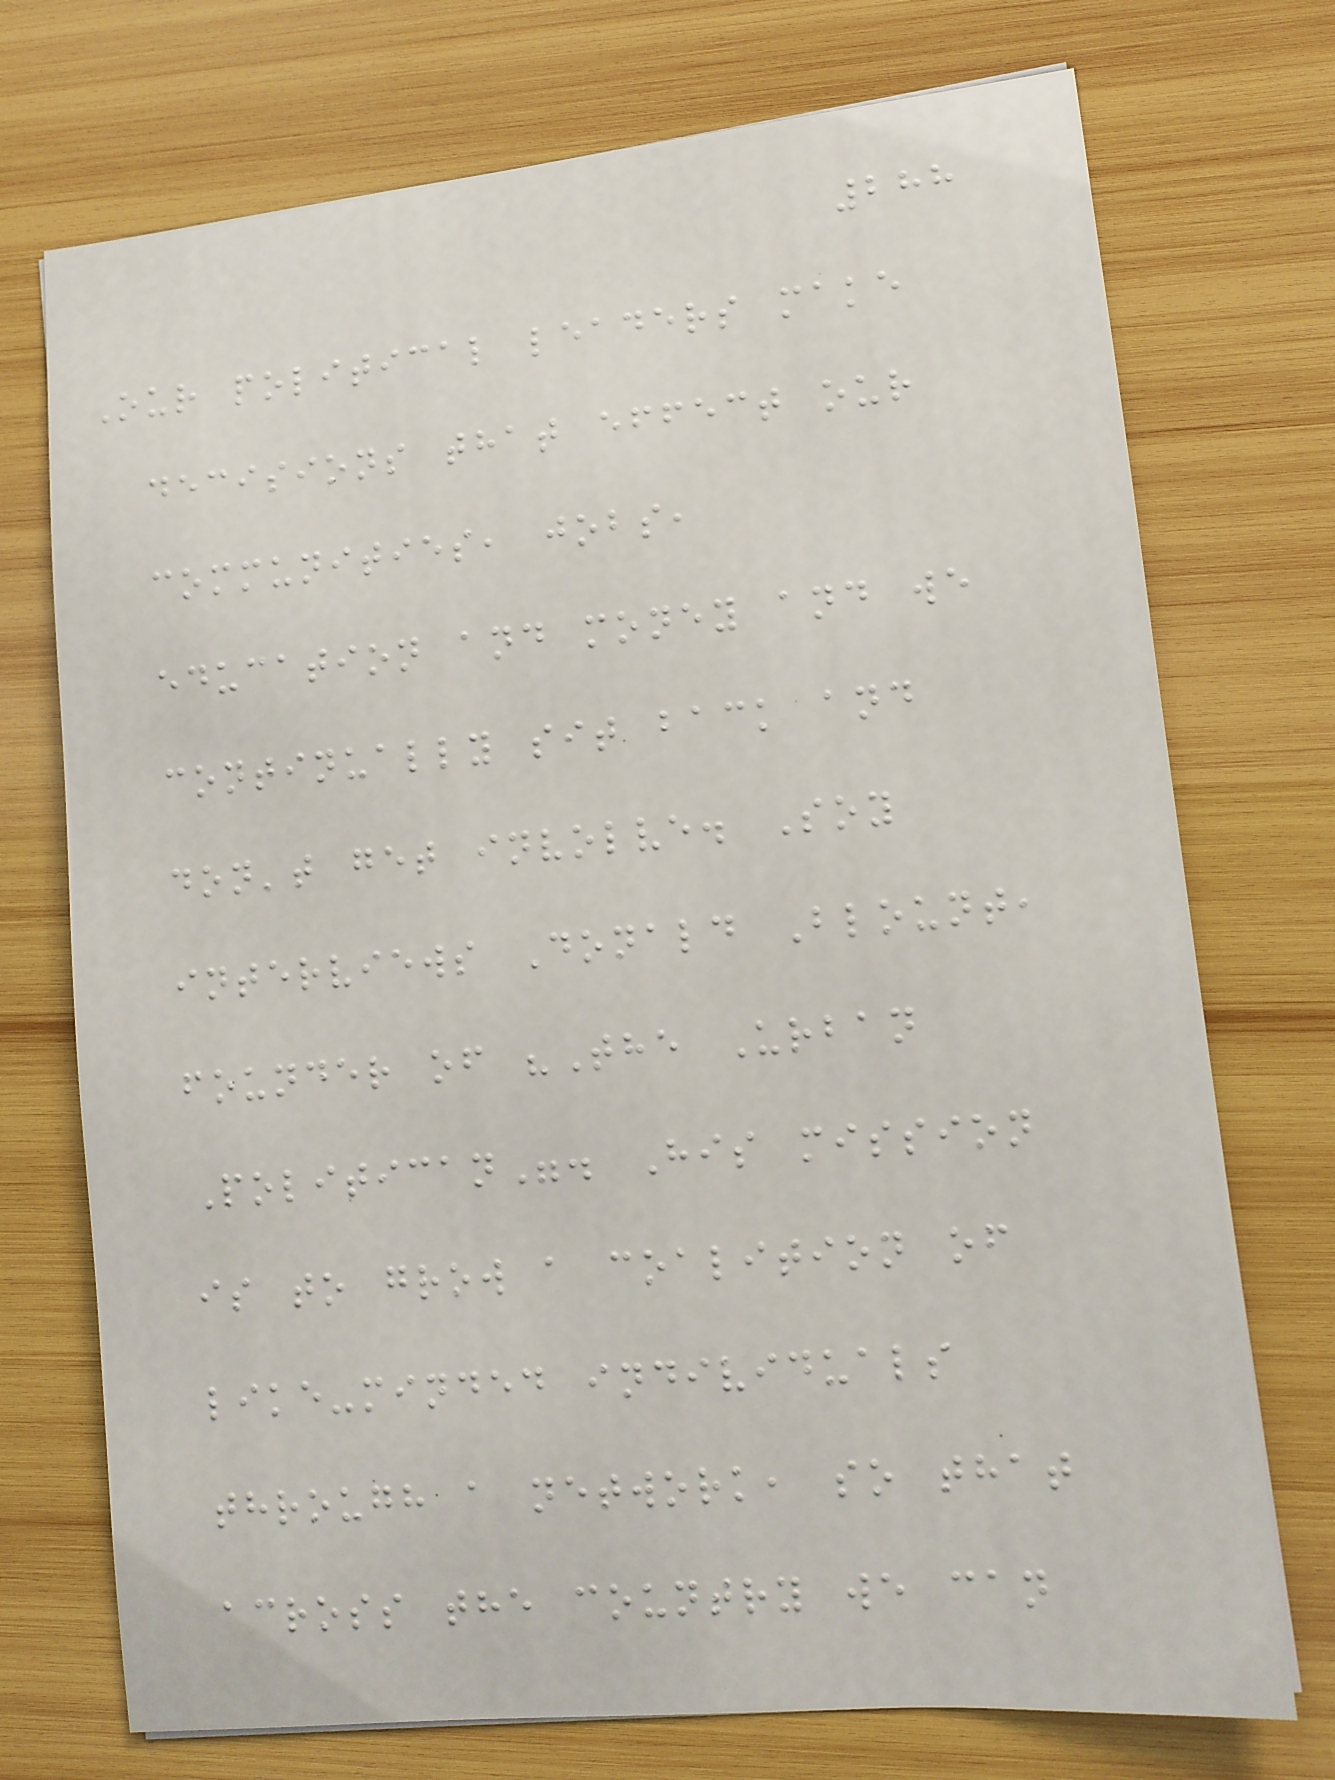288
Our political leaders make
decisions that effect our
communities, jobs,
education and money and we
continually sit back and
don't get involve. Soy
interviews Donald Blount,
founder of "The Urban
Politican". His mission
is to grow a coalition of
like-minded individuals
through a network, so that
across the country we can
